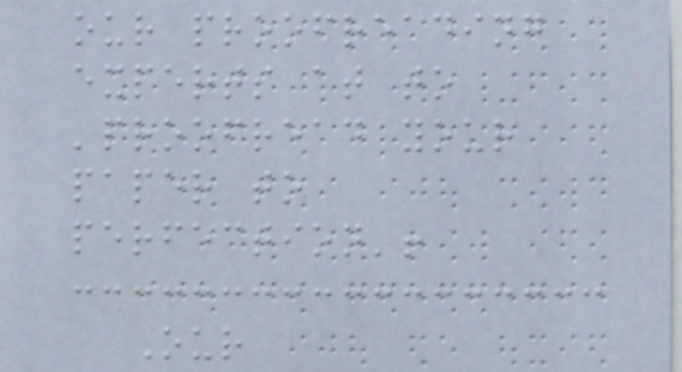our proofreading
experts at to
'proofread your
paper to
perfection'!
Our
